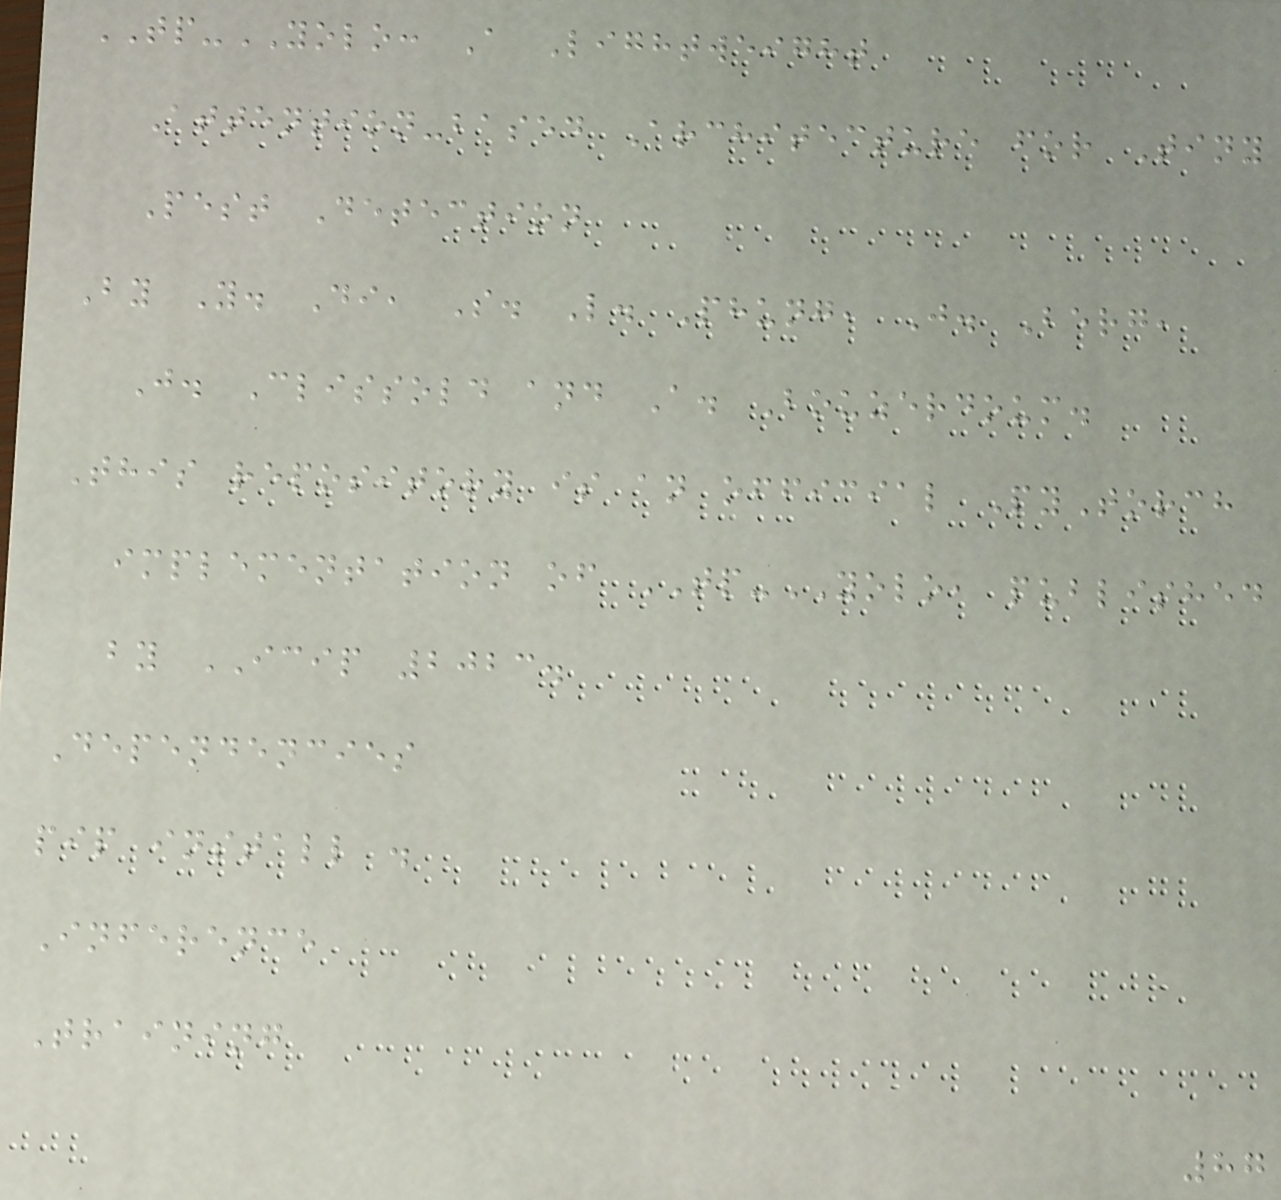TP-YOLO: A Lightweight
Attention-based Architecture for Tiny
Pest Detection
By Y. Di, S. L. Phung, J. Berg,
J. Clissold and A. Bouzerdoum.
This repository is an official PyTorch
implementation of TP-YOLO, published
by ICIP 2023.
Dependencies
pip install .
Inference
Training
87
